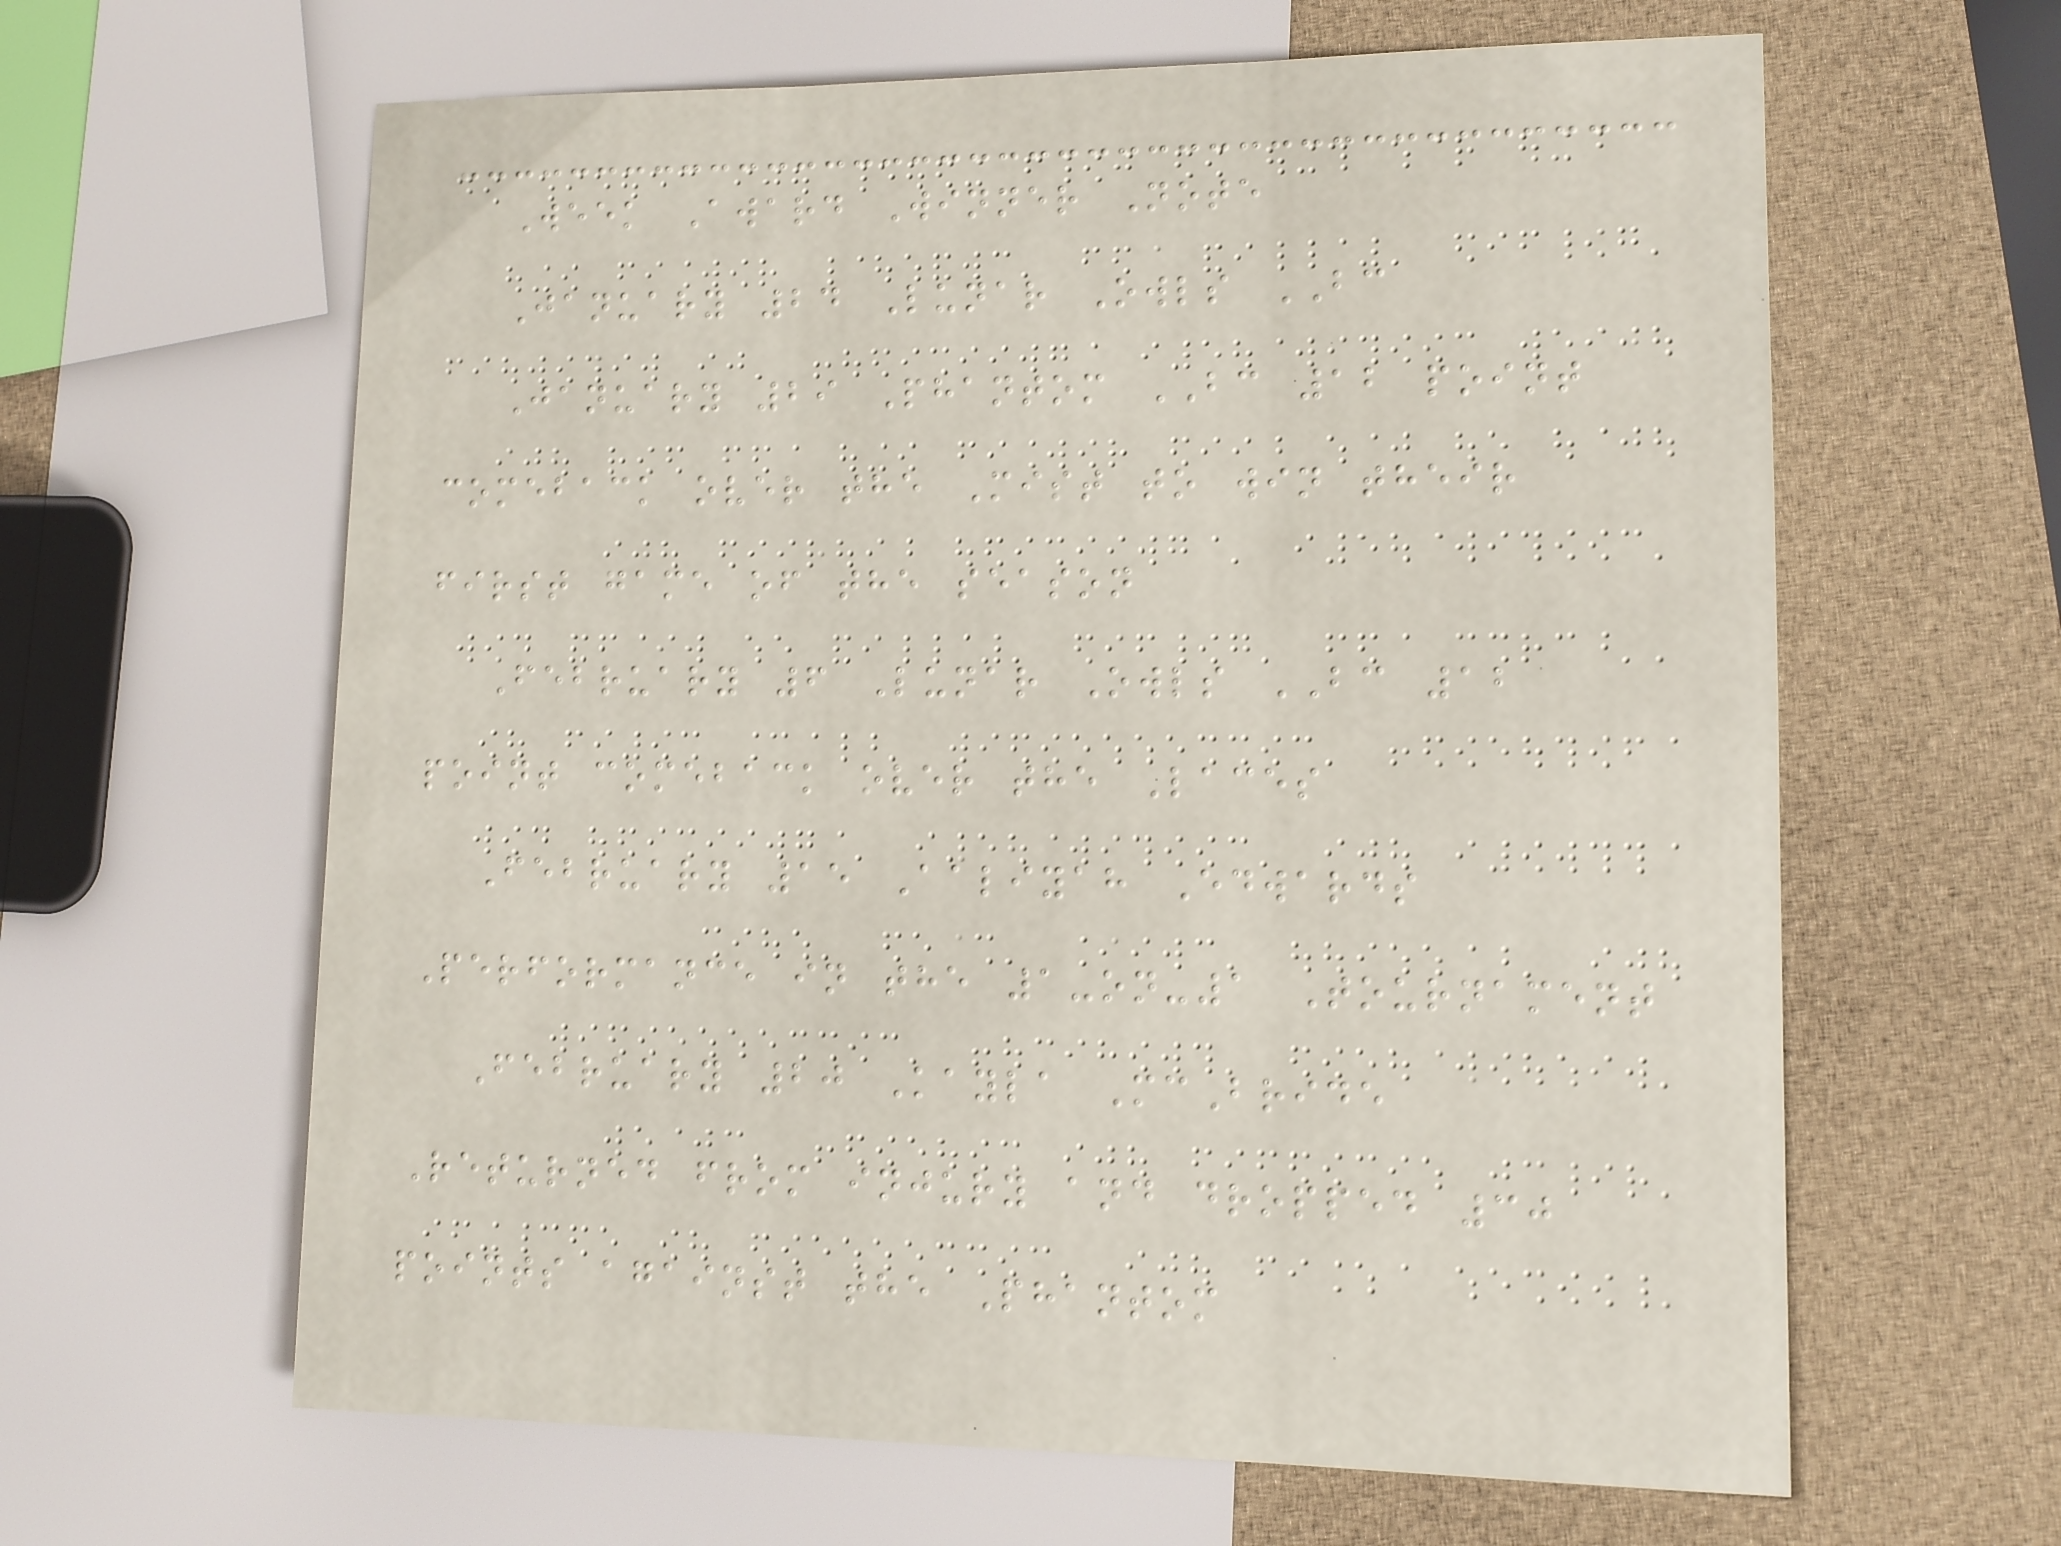Week Award Winner Note
January 24 Lunar Owls BC
January 29 Phantom BC 12 point
comeback over the Mist to win their
first game of the season
February 6 Lunar Owls BC 12
point comeback over the Laces
February 15 Aaliyah Edwards
Performance in the 1-on-1 Tournament
February 20 Kayla McBride
Returned from injury and dropped 30
points against the Phantom
